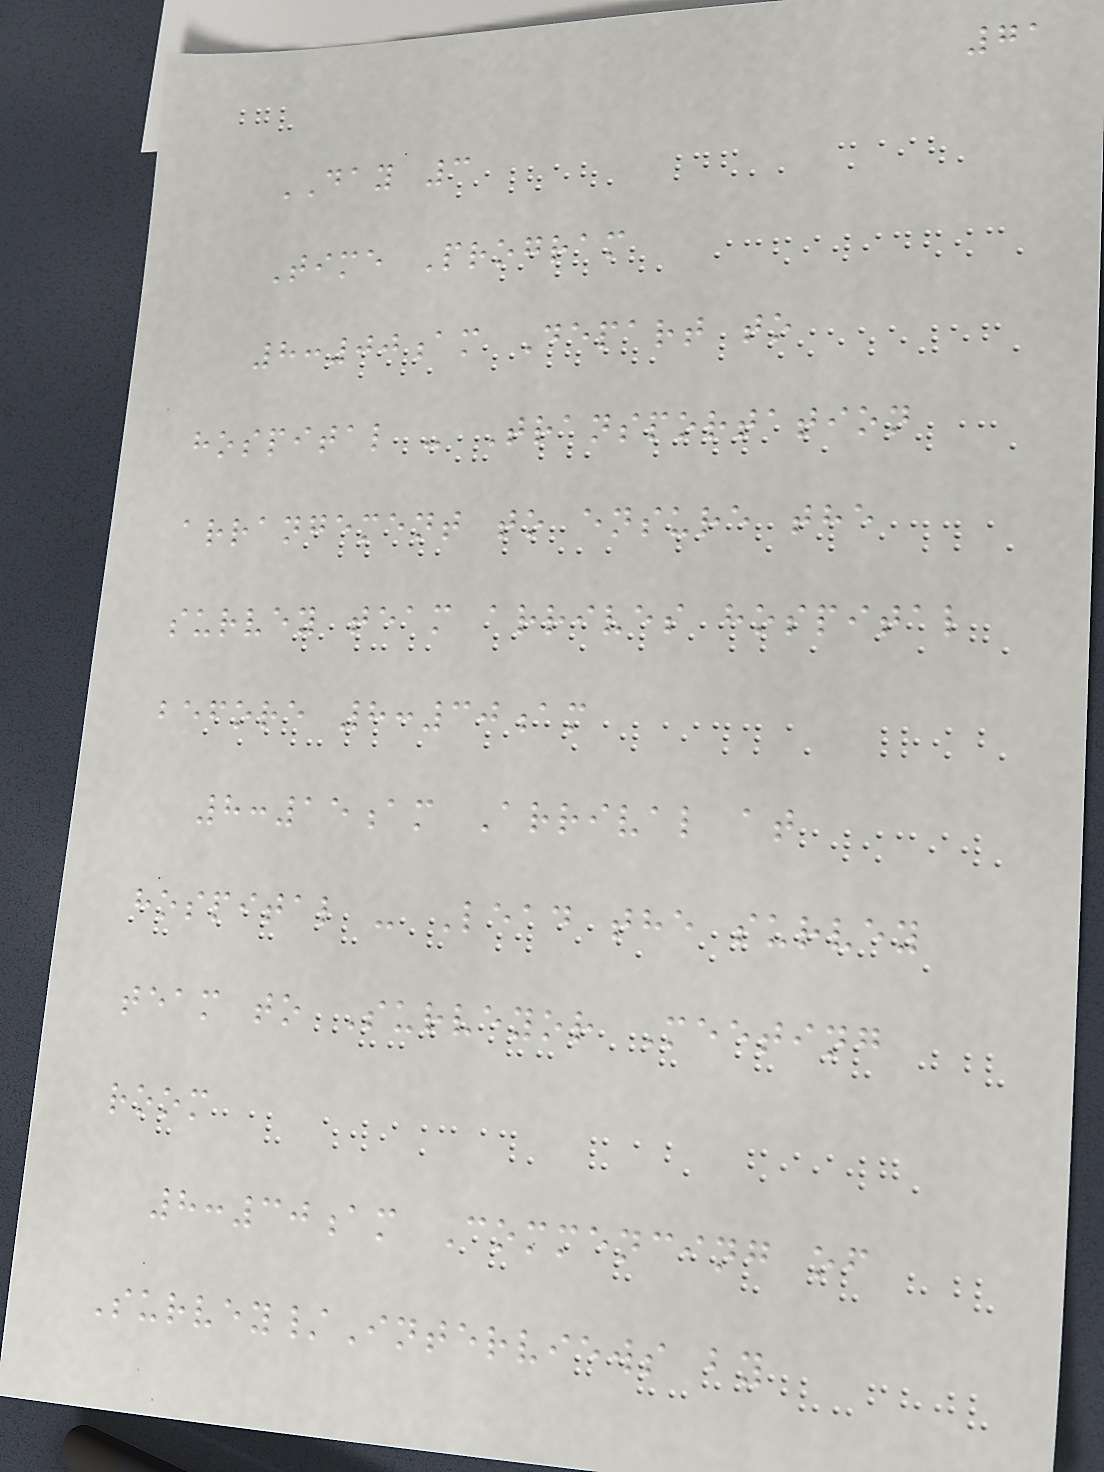71
DAY 3
Time Program
8:00am Depart to
hospital - Transportation
arrangement to ensure the
survey team arrives hospital
before 8:30am
8:15am Arrival at
hospital - Lead the survey
team to Surveyor Meeting
room
8:30am Commencing of
Survey/Interviews by
